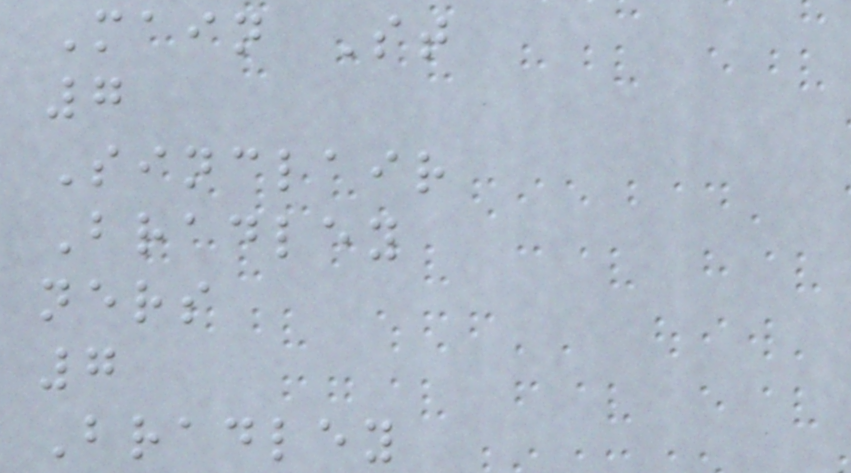Main St
7
Sinclair
Bradley
ners
7
Bradley
